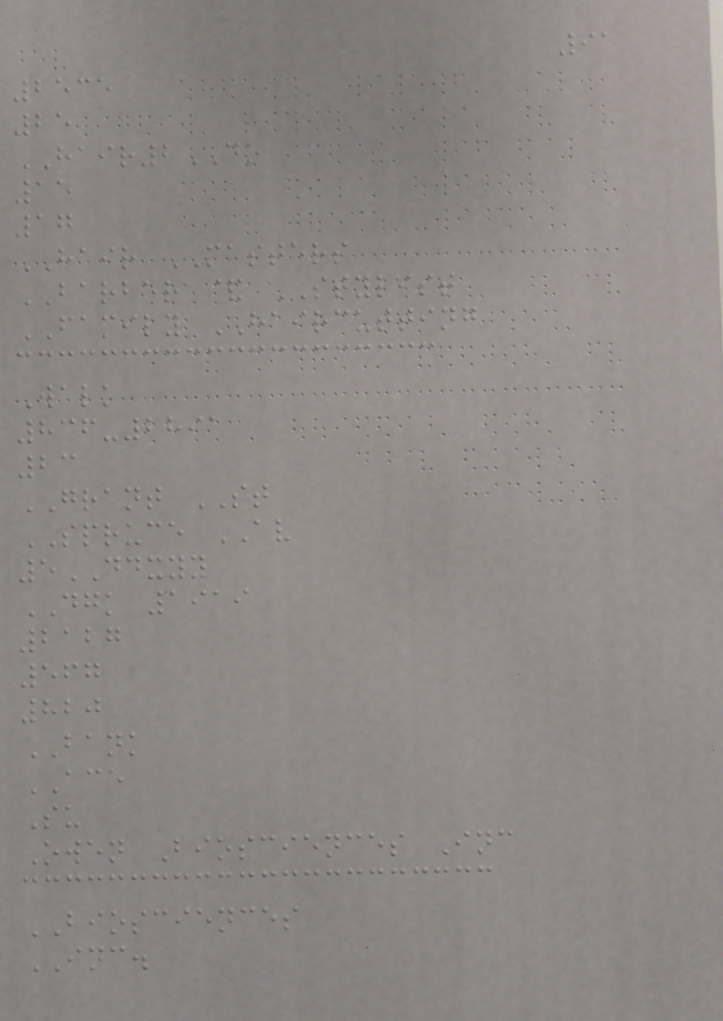91
2535
25
HAIR2DO
15
17
HAIR MASTERS
BARBER & STYLIST
FAMILY HAIRCUTTING
Walk
836-2891
23
GRANT ST
SPRUCE AV
5DDXYY
DGK 1919
2127
567
820
BANK
ACE
Su
Owen Biosciences Inc
BIOSCIENCES
INC.
